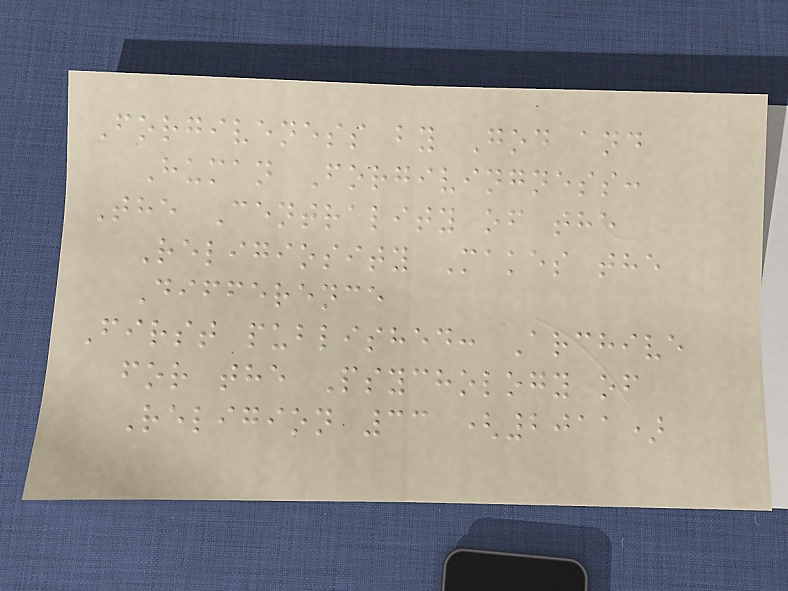Forgiveness by God and
Human Forgivingness:
The Centrality of the
Religiosity Makes the
Difference
First published: Archive
for the Psychology of
Religion 33 (2011)
